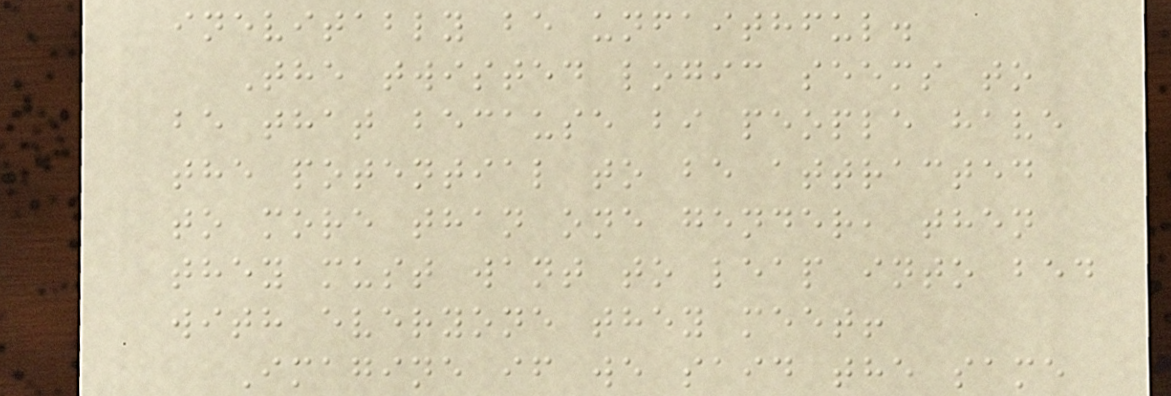inevitably be unfaithful.
The twisted logic seems to
be that because bi people have
the potential to be attracted
to more than one gender, then
they must want to leap into bed
with everyone they meet!
Imagine if we said the same
